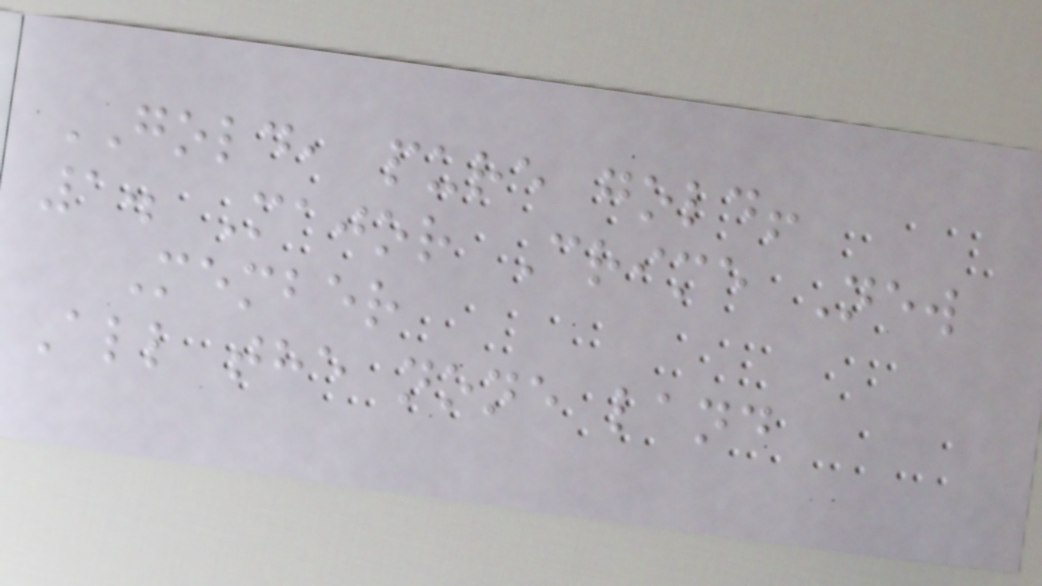GOLD, pure gold!
1. Major Crime New
Member
All the none land
